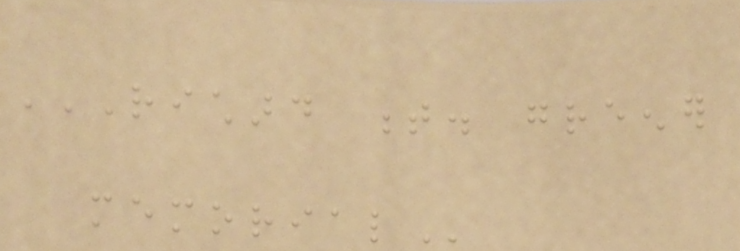RICHARD T. GREENER
MEMORIAL
